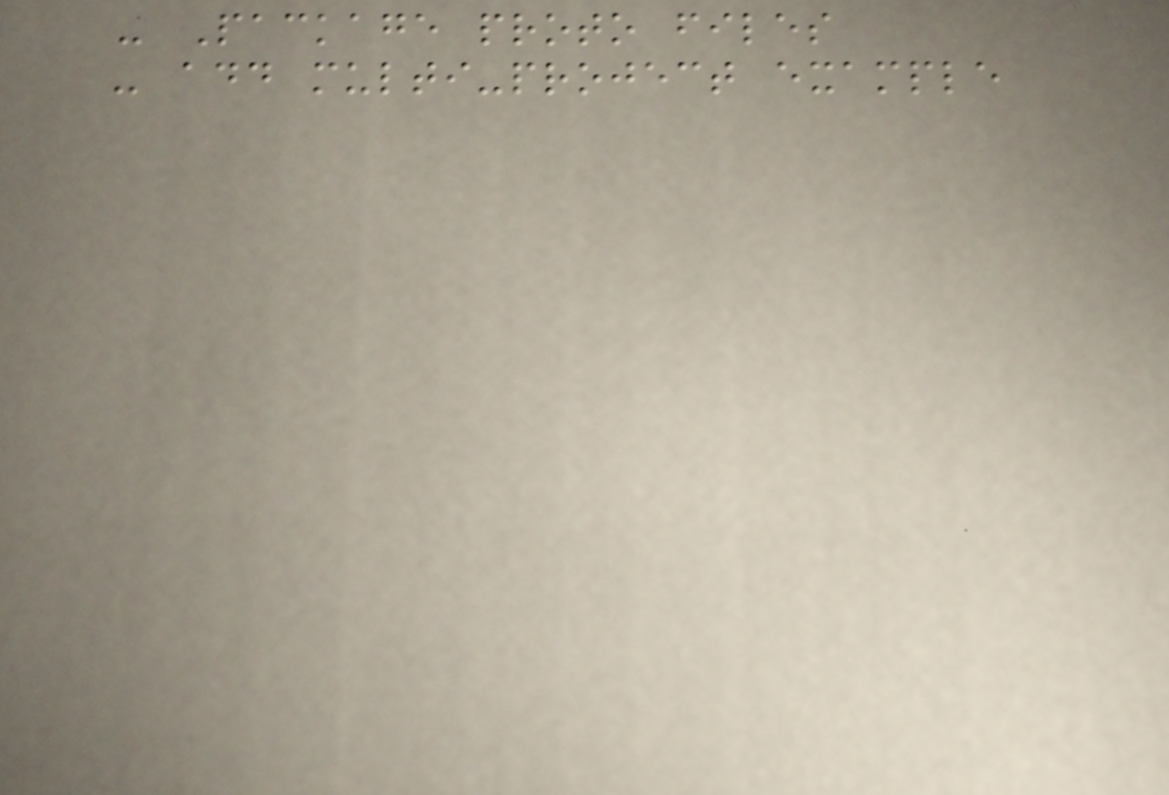- Package proto files
- add multi-project example
